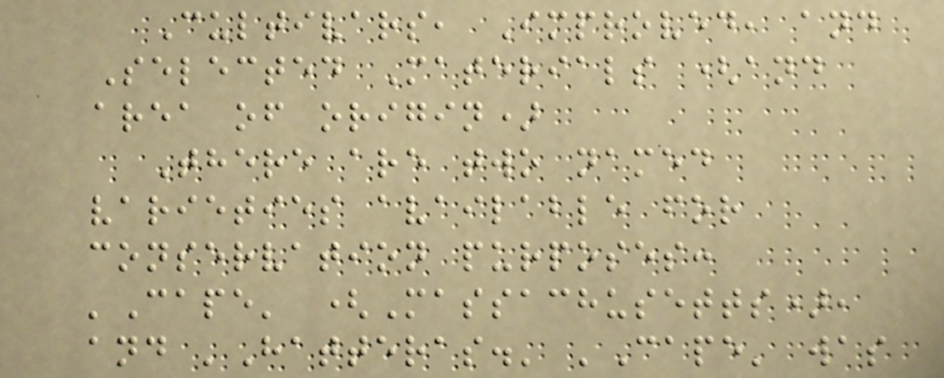Cultivars, Improved, and
Selected Materials (and
area of origin)
There are two named
varieties available for
conservation purposes:
'Cape' (Massachusetts),
and 'Hatteras.' 'Cape' was
